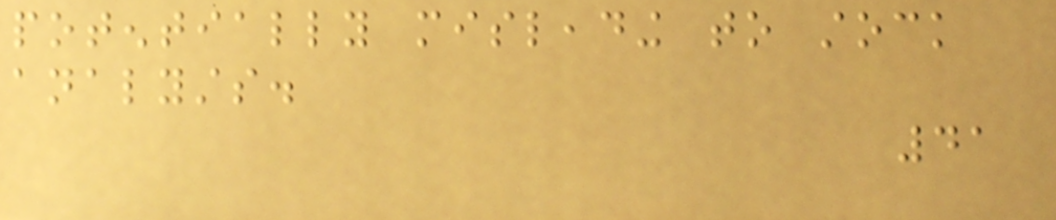potentially misleading to stock
analysts.
41
